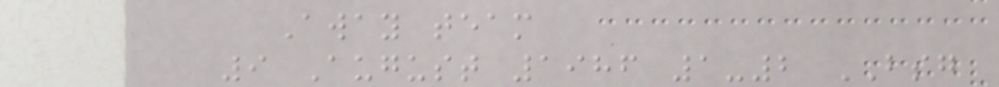Away team
9 August 1986 1-2 BSG
